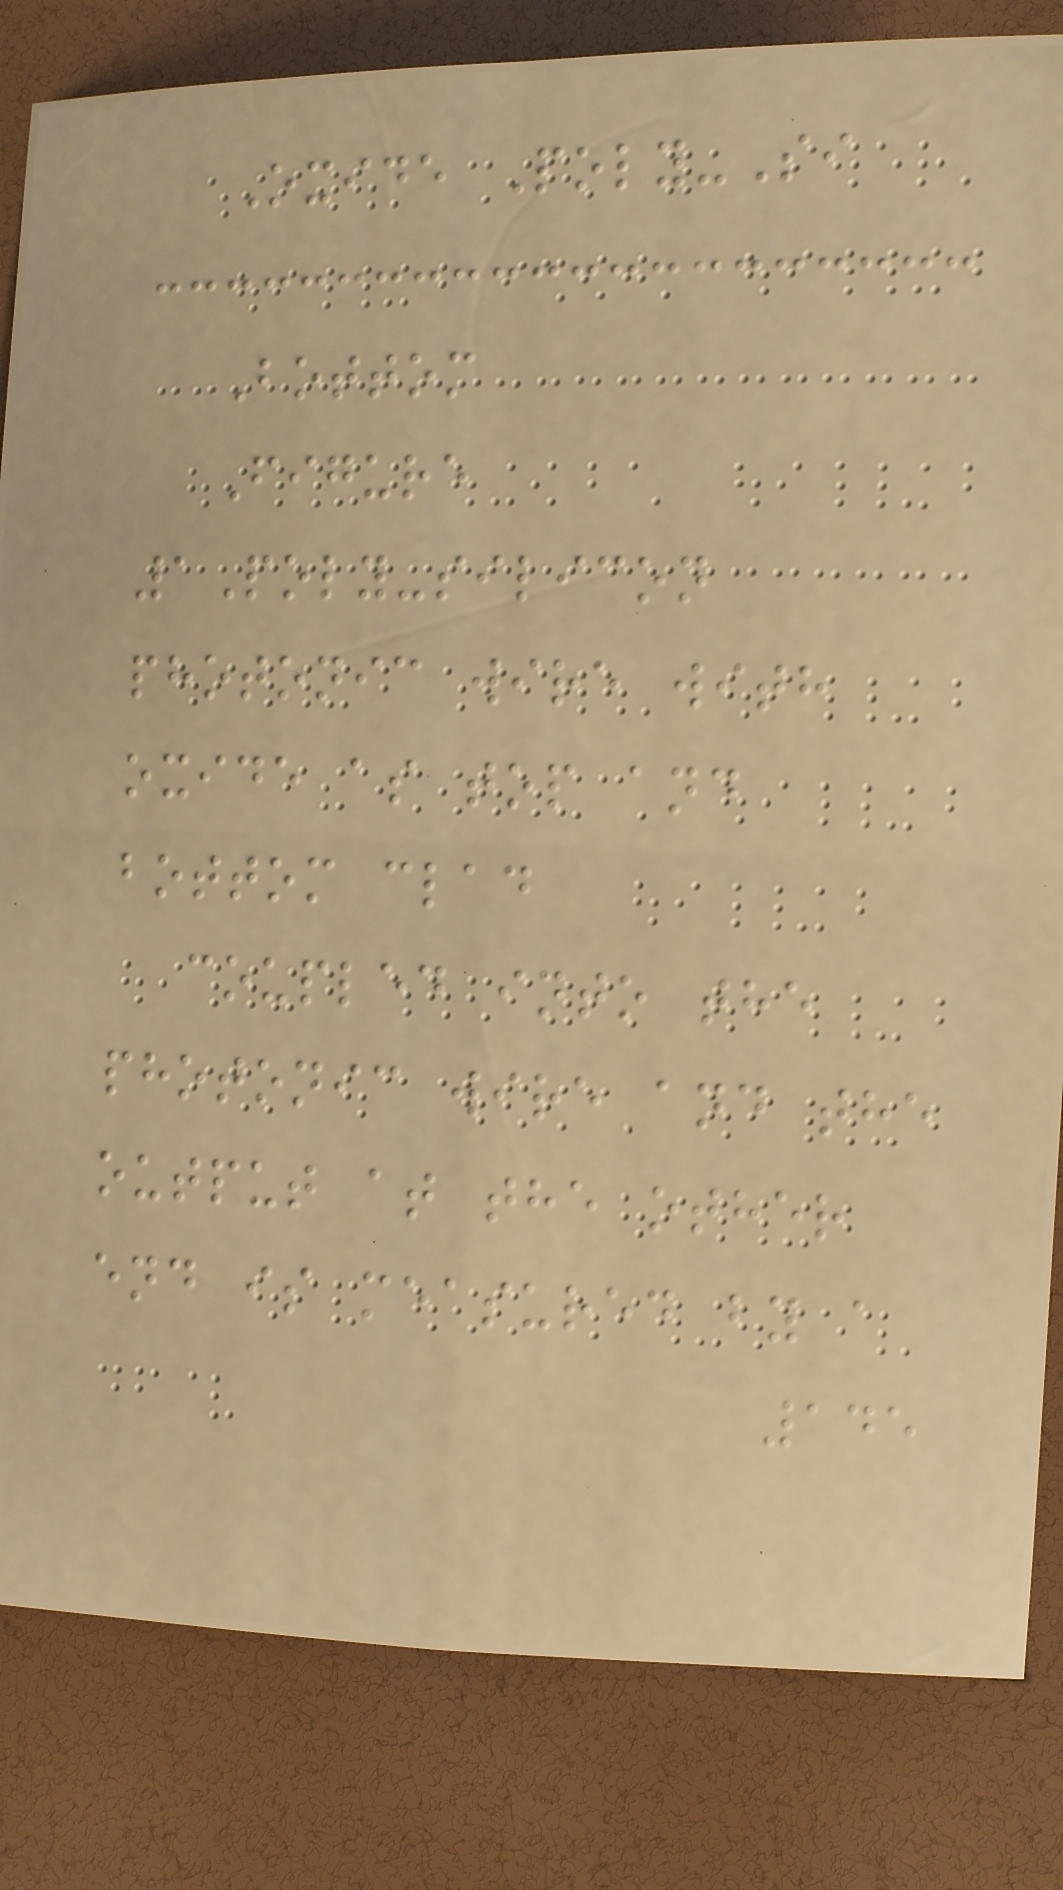Oxide Poly-Si
Bottom
Figure
1Poly-silicon
photonic wire with
oxide as top and
bottom clad
coupled into the
photonic wire and the
output at the other
end is measured by a
145
